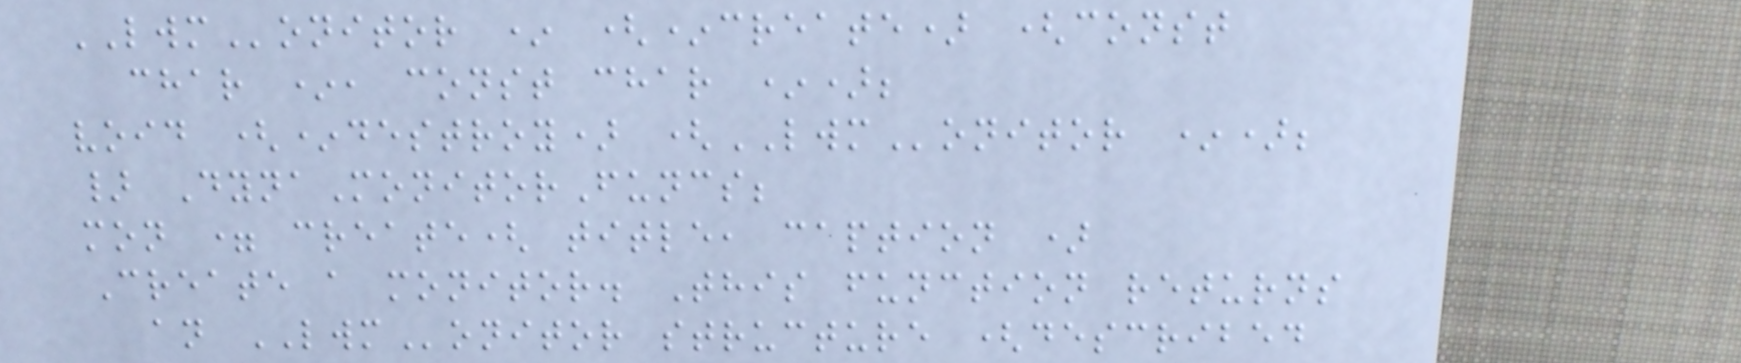LWMonitor * (*create) (const
char *, const char *);
void (*destroy) (LWMonitor *);
} DynaMonitorFuncs;
mon = create( title, caption )
Create a monitor. This function returns
an LWMonitor structure (described
